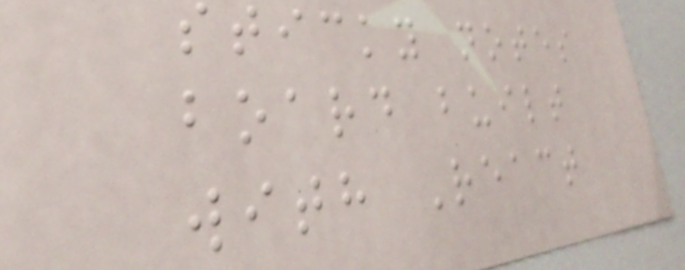sticky notes
board built
with React
